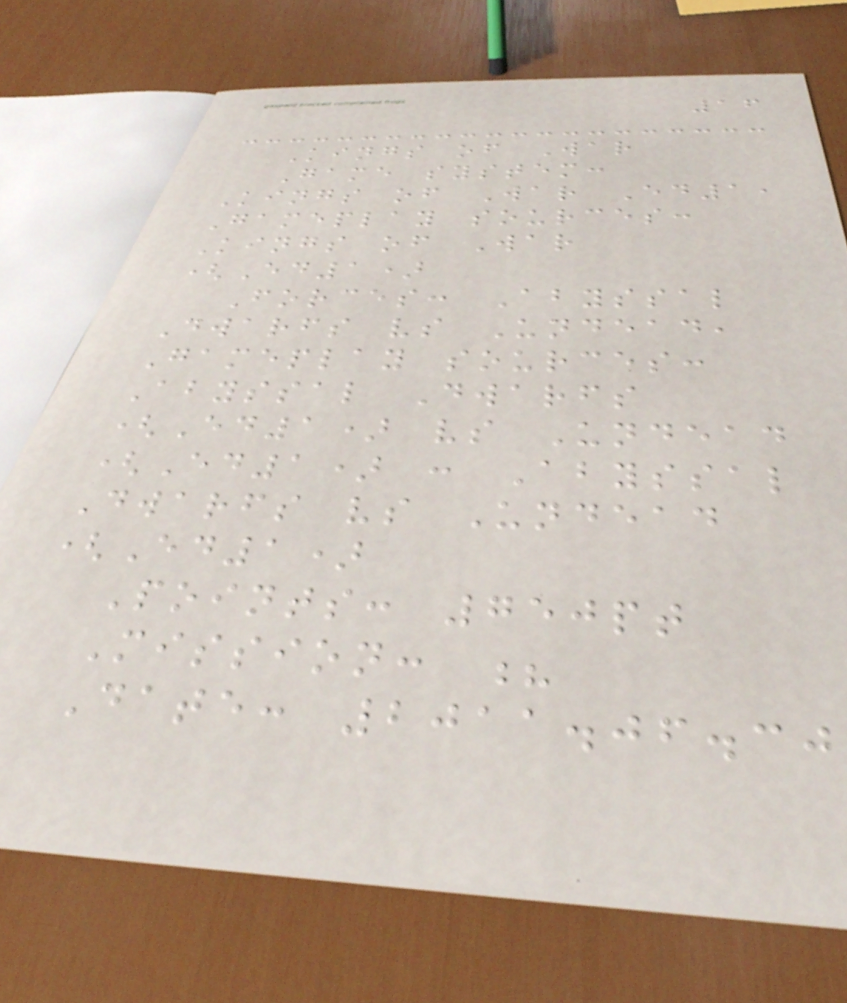16
Kings of War
Game system:
Kings of War Ed1,
Gameplay sources:
Kings of War
(Ed1)
Forces: Abyssal
Dwarfs vs Undead,
Gameplay sources:
Abyssal Dwarfs
(Ed1) vs Undead
(Ed1) : Abyssal
Dwarfs vs Undead
(Ed1)
Points: 750pt
Mission: ?
Date: 2011.06.30
